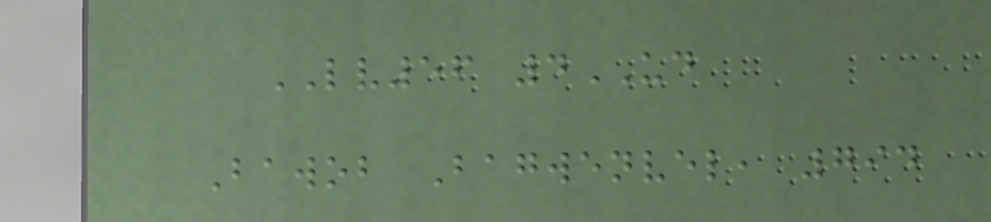LV56 4UD
Bawob Bagwenvel, 794
